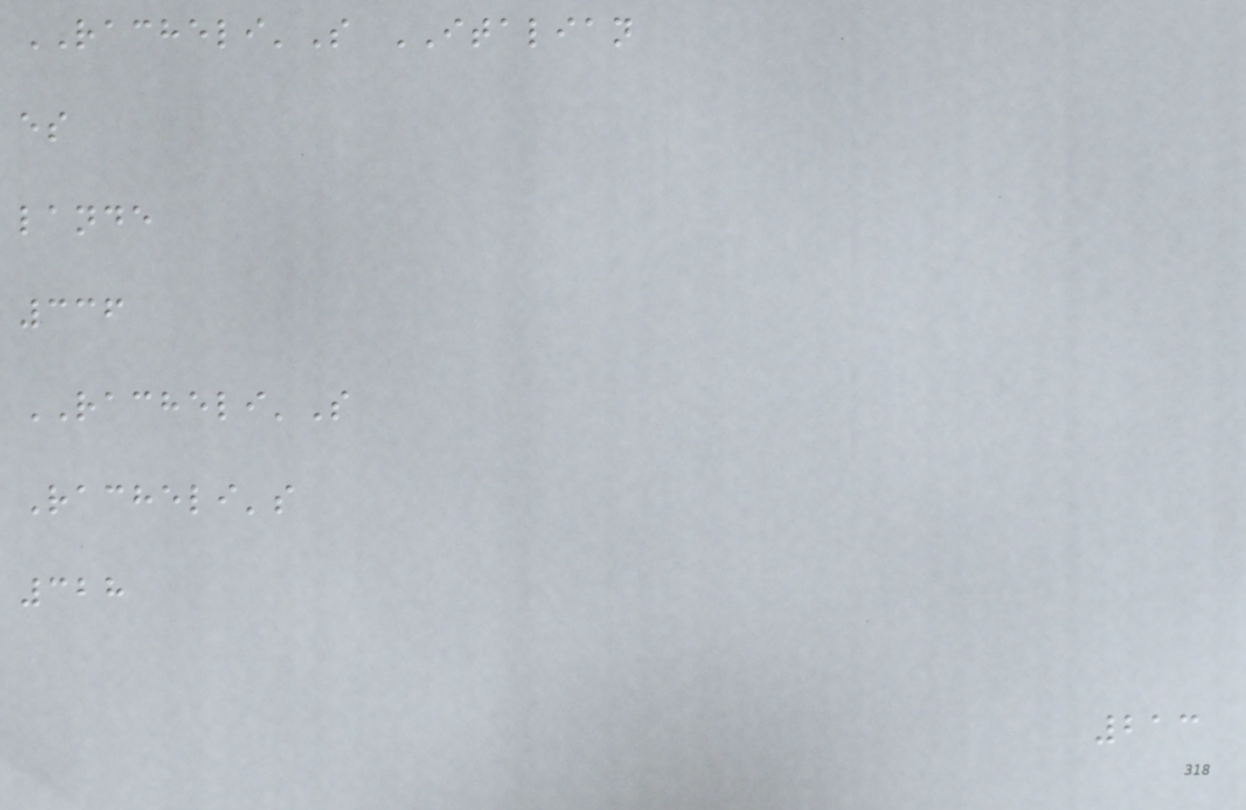RACHELI'S ITALIAN
es
lande
336
RACHELI'S
Racheli's
328
213
